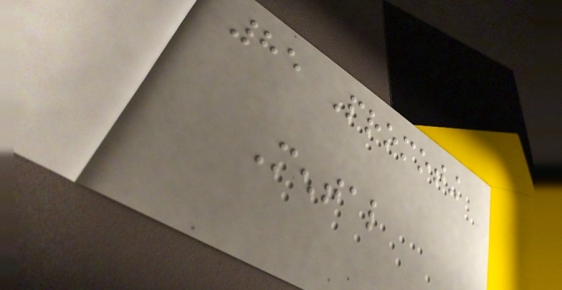85 Promoting
Mental
